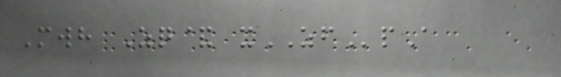Mwh Zq& xZFpA
